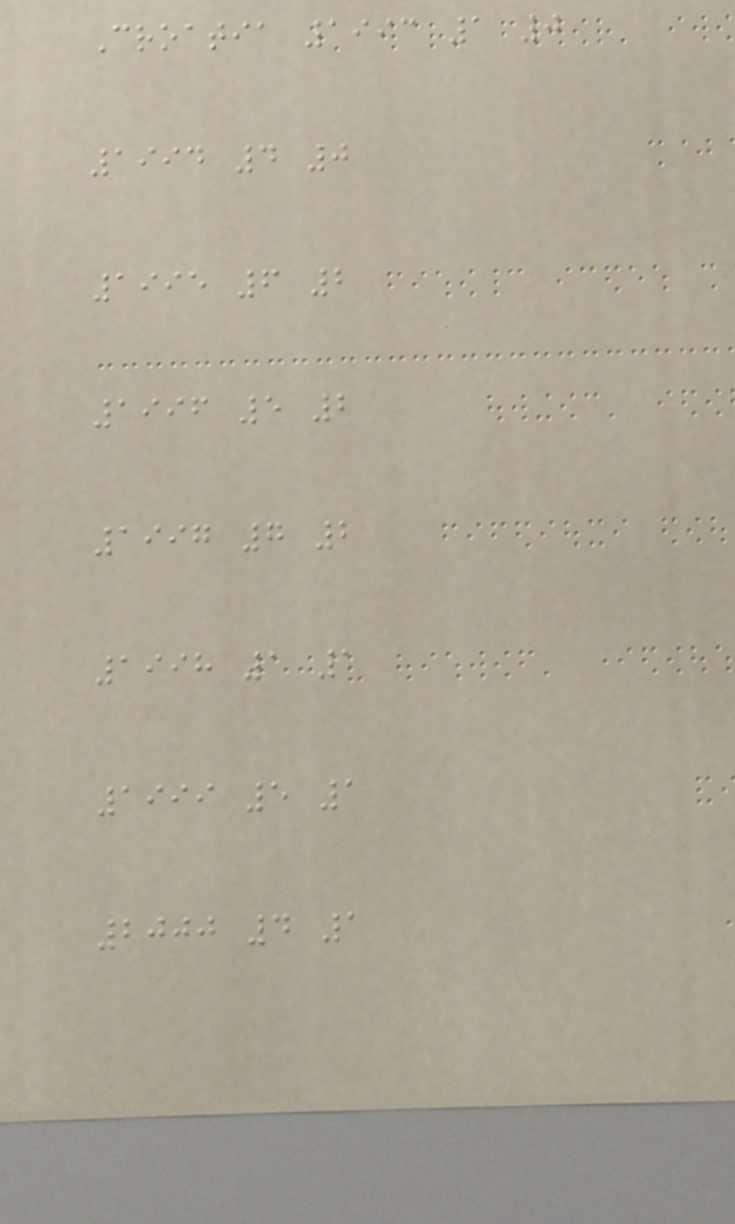Croatia 1993 1 0
1994 4 0
1995 6 2
1996 5 2
1997 7 2
1998 1 1
1999 5 1
2000 4 1
